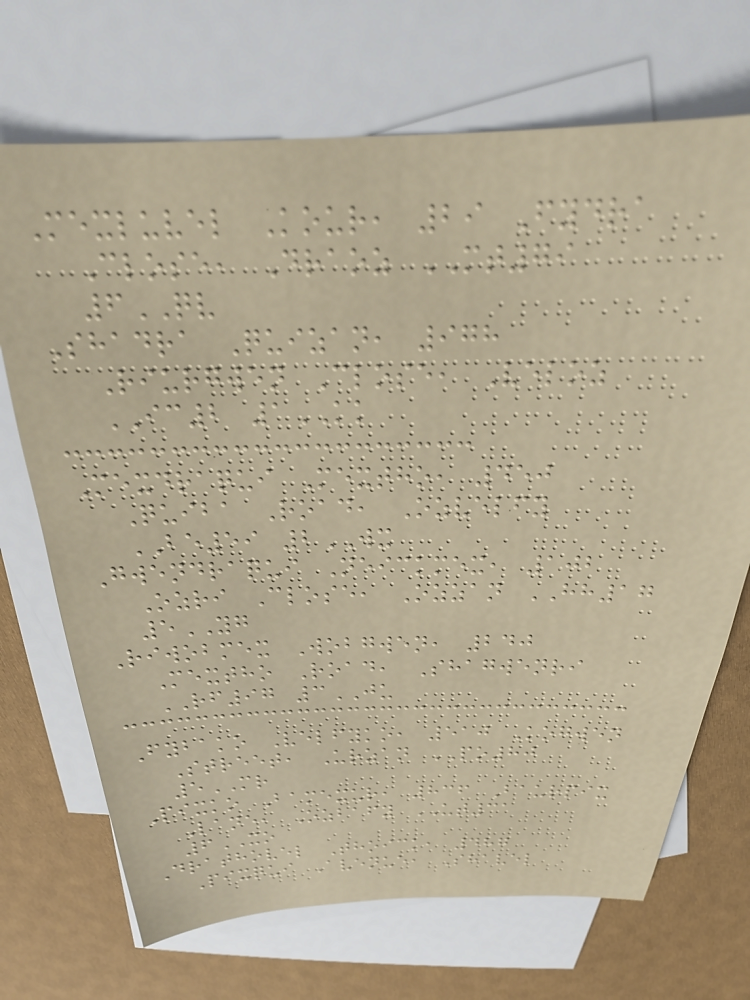Mexluvel Kour, 29 Fydra
Close, Draoz MT79
6QV
Shadra Quizan, 978
Riurgwen Close, Veloz
IC2 1KK
Mexdraqui Mextho, 450
Quiba Road, Ozvelfy
BE59 2WX
Gwendraqui Neickmex, 102
Ozri Close, Ozzan HH17
5YG
Riwobmex Wobgwen, 240
Mextho Road, Shagwenri
RF97 3JU
Fybako Velfyko, 510 Kogwen
Street, Urzan PO80
5MR
Pixko Bamexur, 836 Baurpix
Lane, Ozbafy UT31
6XO
Drathovel Thoick, 487
Pixqui Avenue, Shavel
